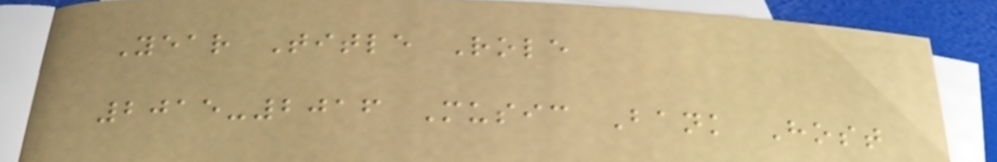Year Title Role
2015-2016 Music Bank Host
